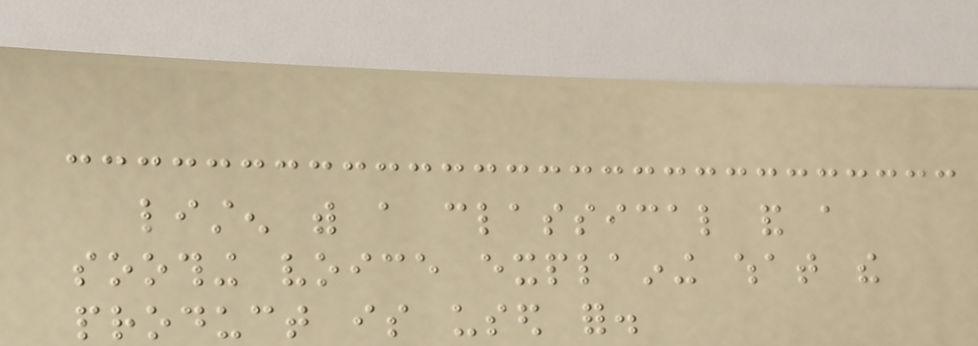listen with a classical and a
soothing voice explaining what the
product is used for.
